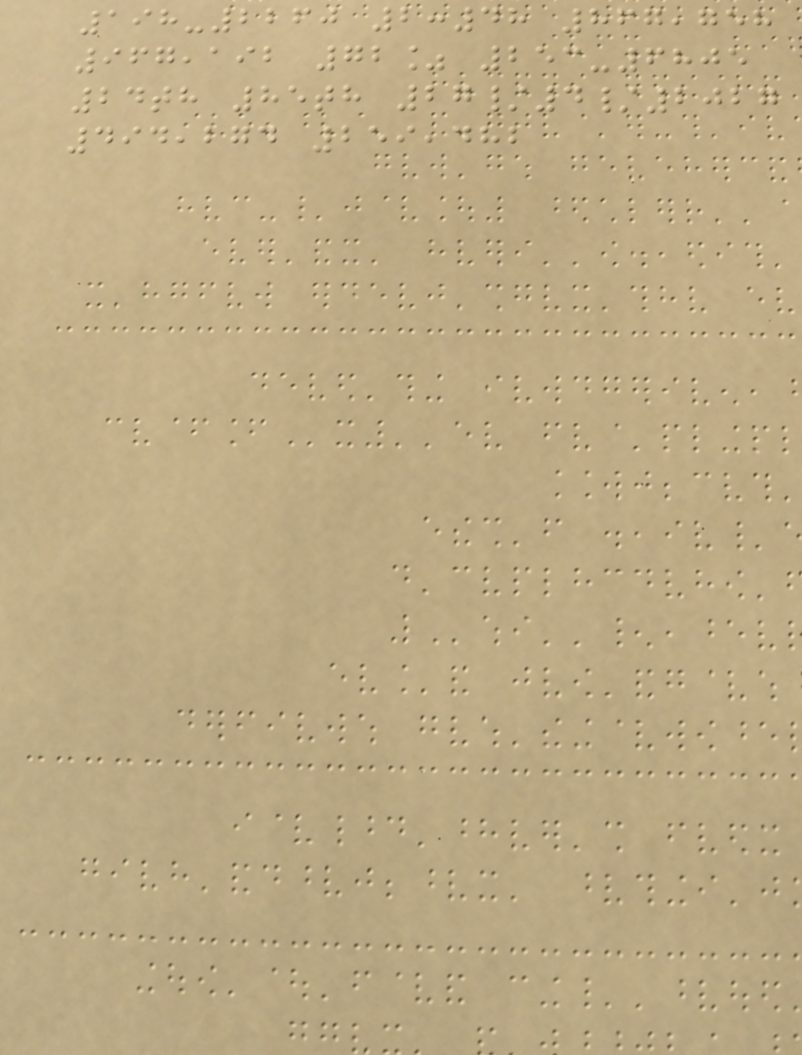198-2260 2:48 867,758
967,192 72% 253-6805
24th 85th 27/4/2027
494,274 259,482
